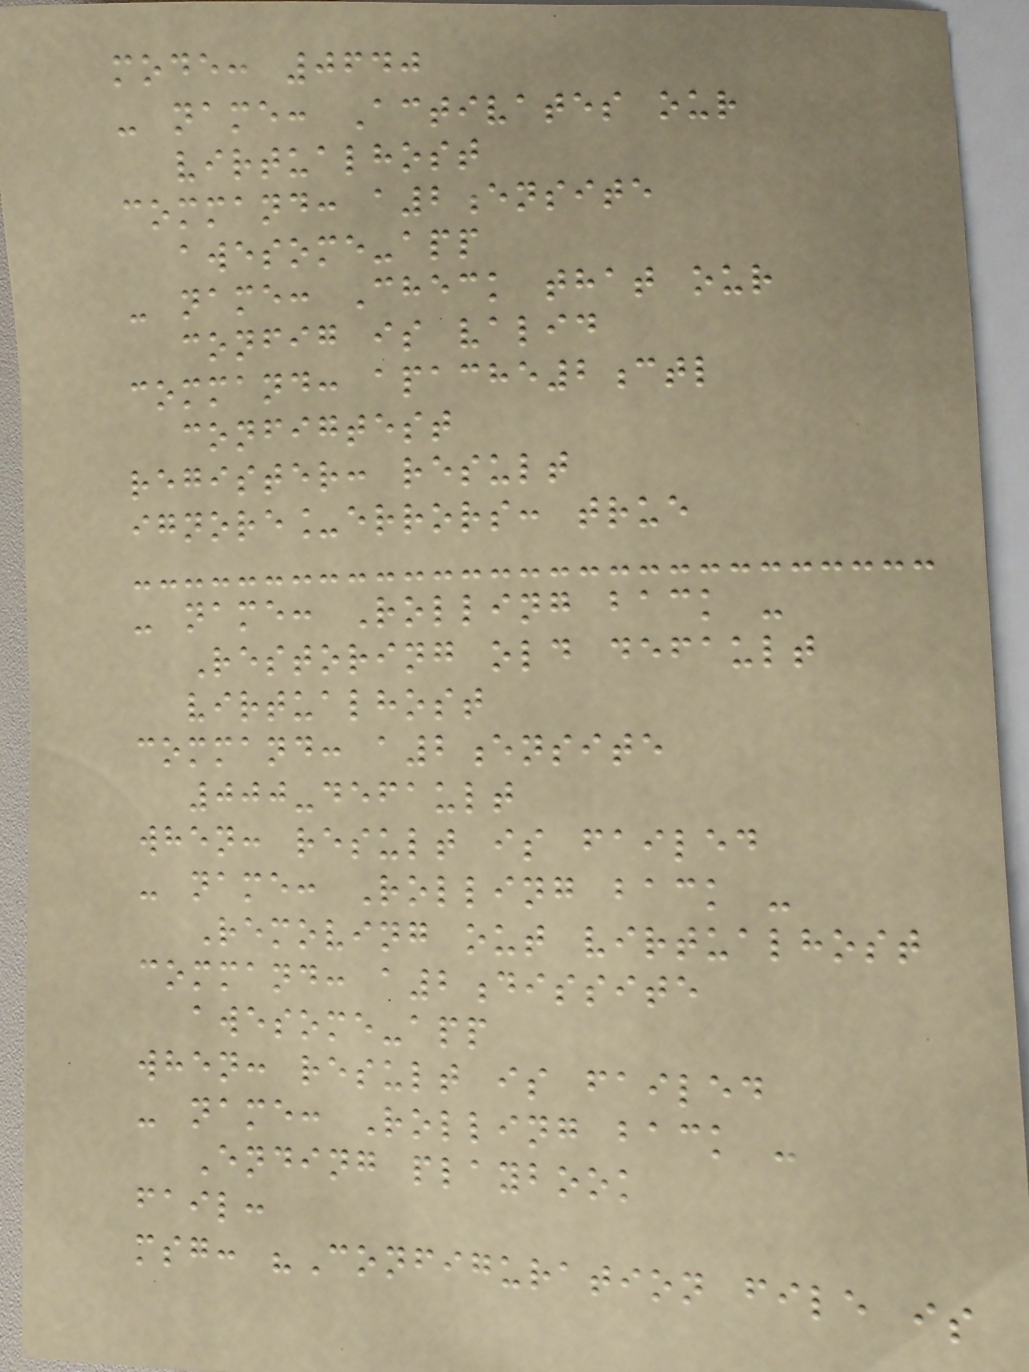mode: 0640
- name: Activates our
virtualhost
command: a2ensite
awesome-app
- name: Check that our
config is valid
command: apache2ctl
configtest
register: result
ignore_errors: true
- name: Rolling back -
Restoring old default
virtualhost
command: a2ensite
000-default
when: result is failed
- name: Rolling back -
Removing out virtualhost
command: a2dissite
awesome-app
when: result is failed
- name: Rolling back -
Ending playbook
fail:
msg: "Configuration file is
